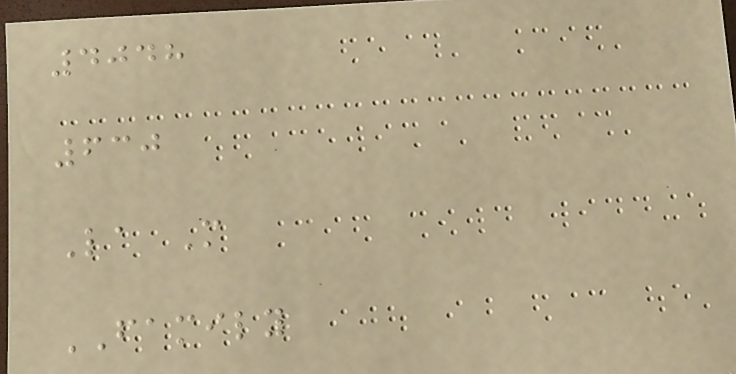4048
630
La M
FAMILY
